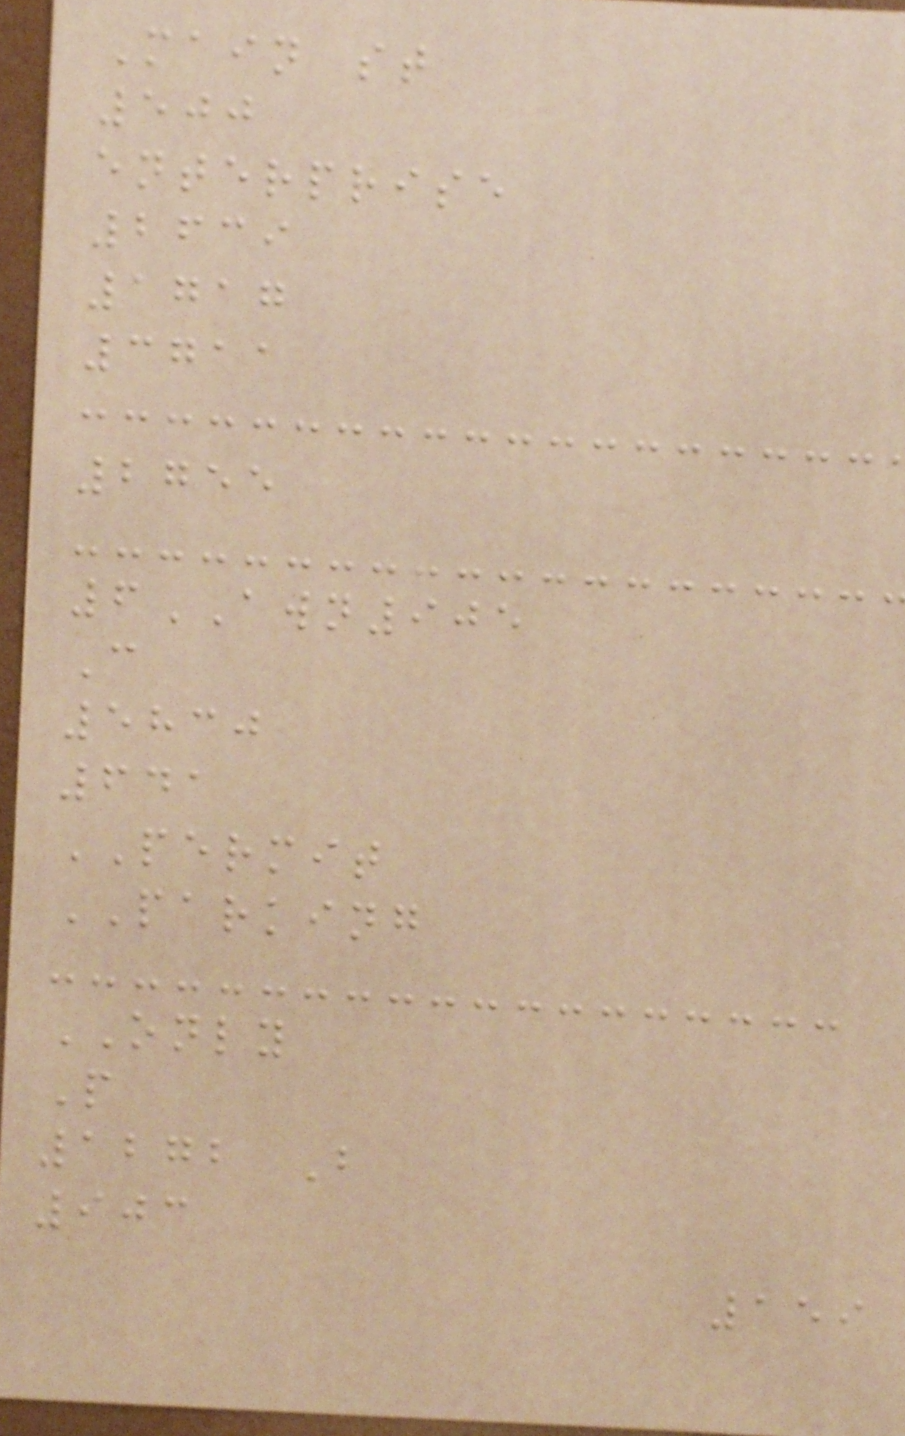Main st
500
enterprise
2639
1717
3711
2755
6AWN905
C
5830
641
PERMIT
PARKING
ONLY
P
1272 B
903
159
